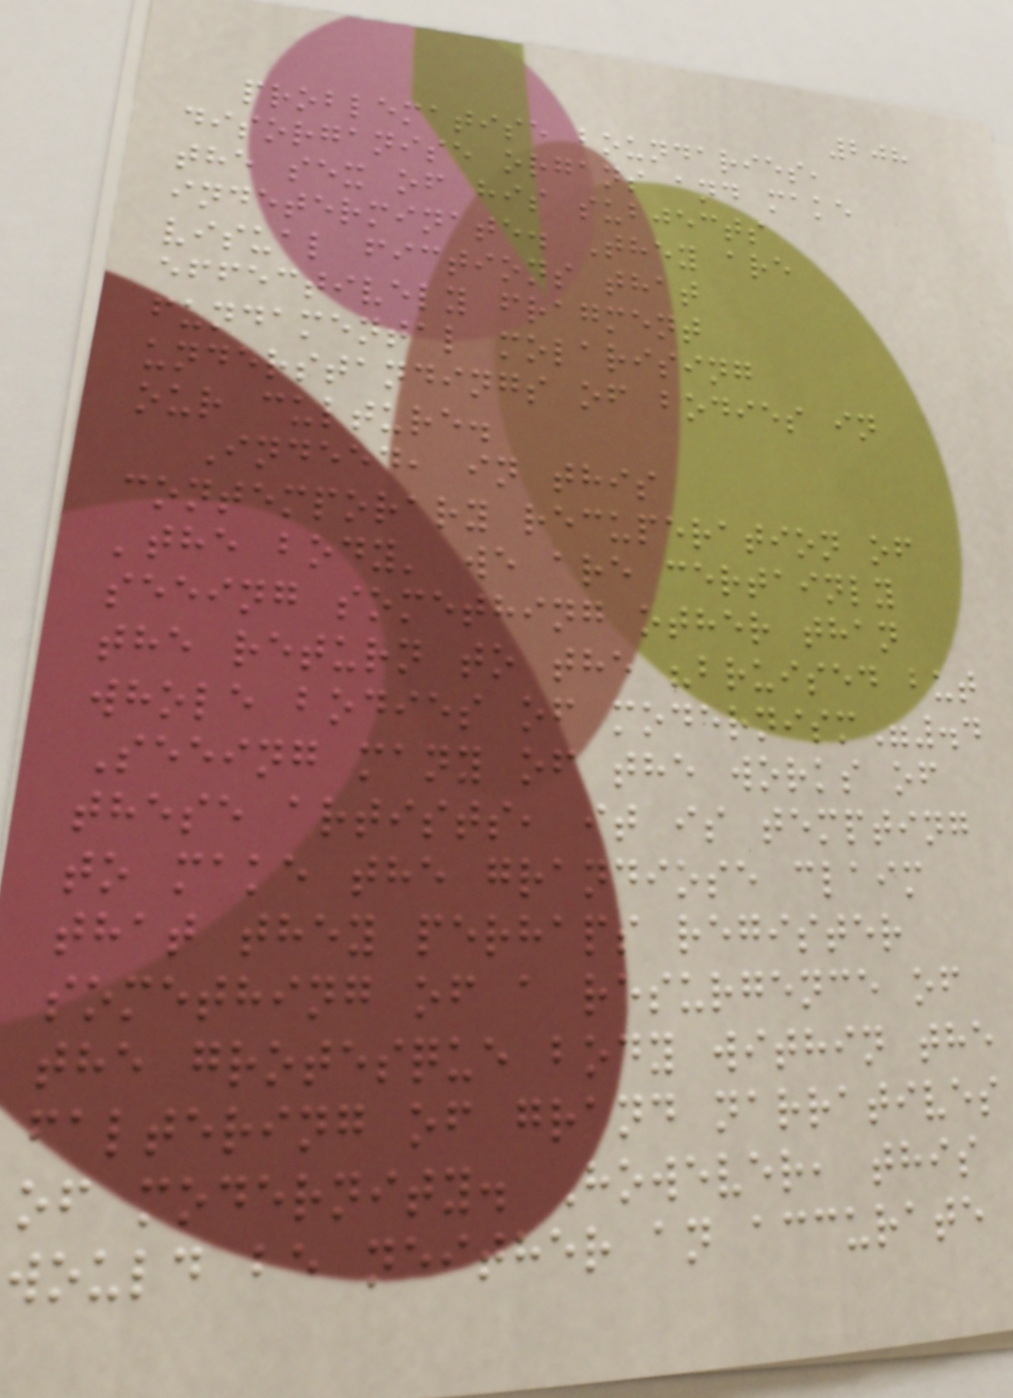208
problematise boundaries,
disorganise organs and make
the sex of his subjects
indeterminate. They are
visual fictions that
effectively fragment
fundamental molarising
understandings of bodies in
our culture.
Indeed, in this
contemporary recuperation of
'the body' we are certainly
seeing something other than
the return to the "bruised but
whole bodies of modernism".4
Seeing many of the works of
these artists, it is tempting
to make the grandiose claim
that they perhaps register
something of a resurgence of
the grotesque body within the
faltering of grand narratives
of modernity. However, this
would be neither an accurate
